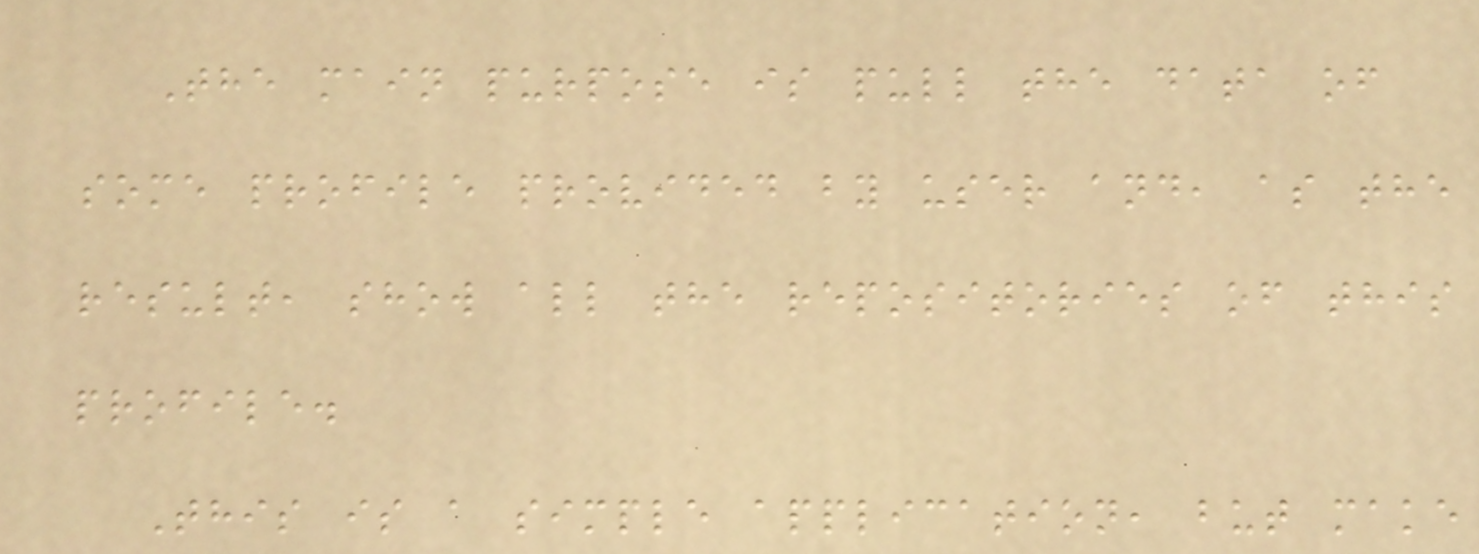The main purpose is pull the data of
some profile provided by user and, as the
result, show all the repositories of this
profile.
This is a simple application, but make
